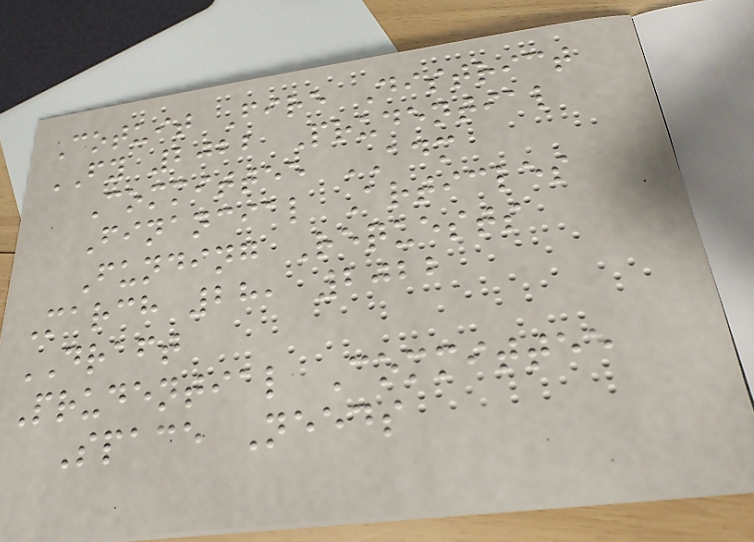Cotuit Fire District
FY 2022 Prudential
Committee ADM
Financial Articles
Funding Requests
March 28, 2022
DRAFT
Prudential Committee
Space Needs
